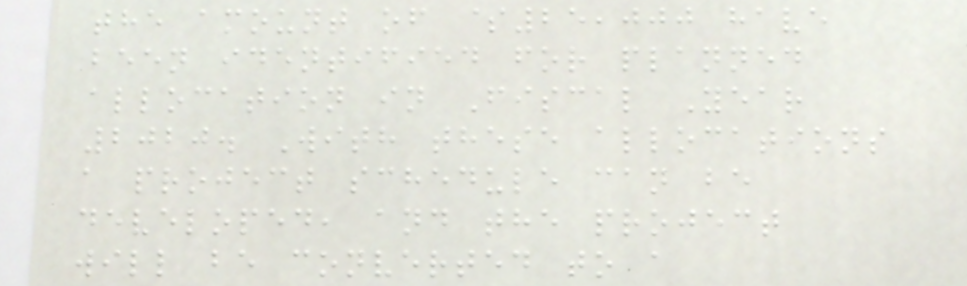the amount of $25,000 have
been identified for planned
allocation in Fiscal Year
2020. With these allocations
a project schedule can be
developed, and the project
will be converted to a
